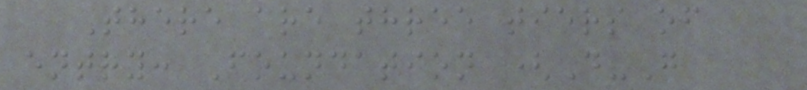There are three tiers of
entry: Foundation (D-G
